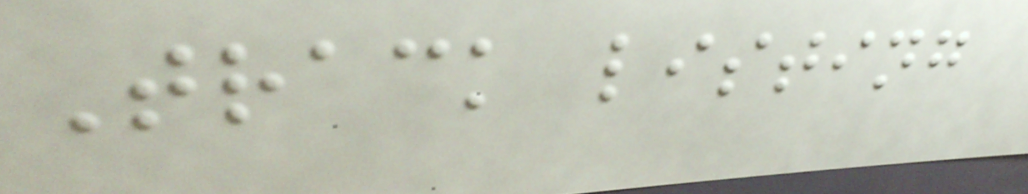Track listing
